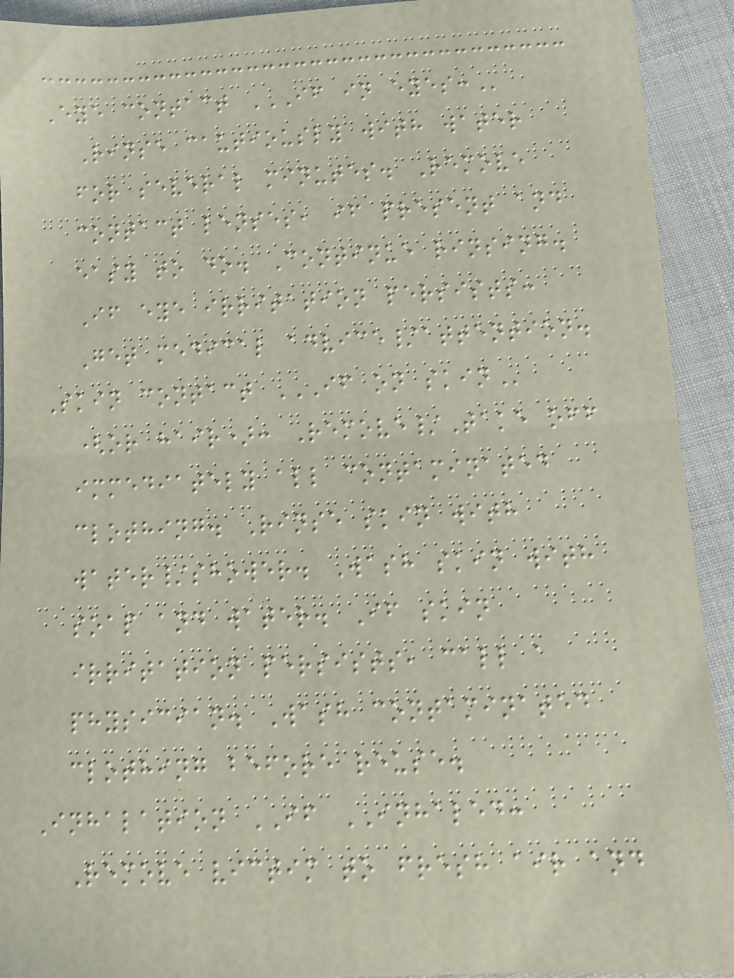Eye contact IF IN EYES:
Rinse cautiously with water
for several minutes. Remove
contact lenses, if present and
easy to do. Continue rinsing.
If eye irritation persists:
Get medical advice/attention.
Skin contact IF ON SKIN
(or hair): Remove/Take off
immediately all contaminated
clothing. Rinse skin with
water/shower. Wash skin with
soap and water. If skin
irritation persists, call a
physician. Wash contaminated
clothing before reuse.
Inhalation IF INHALED:
Remove victim to fresh air and
